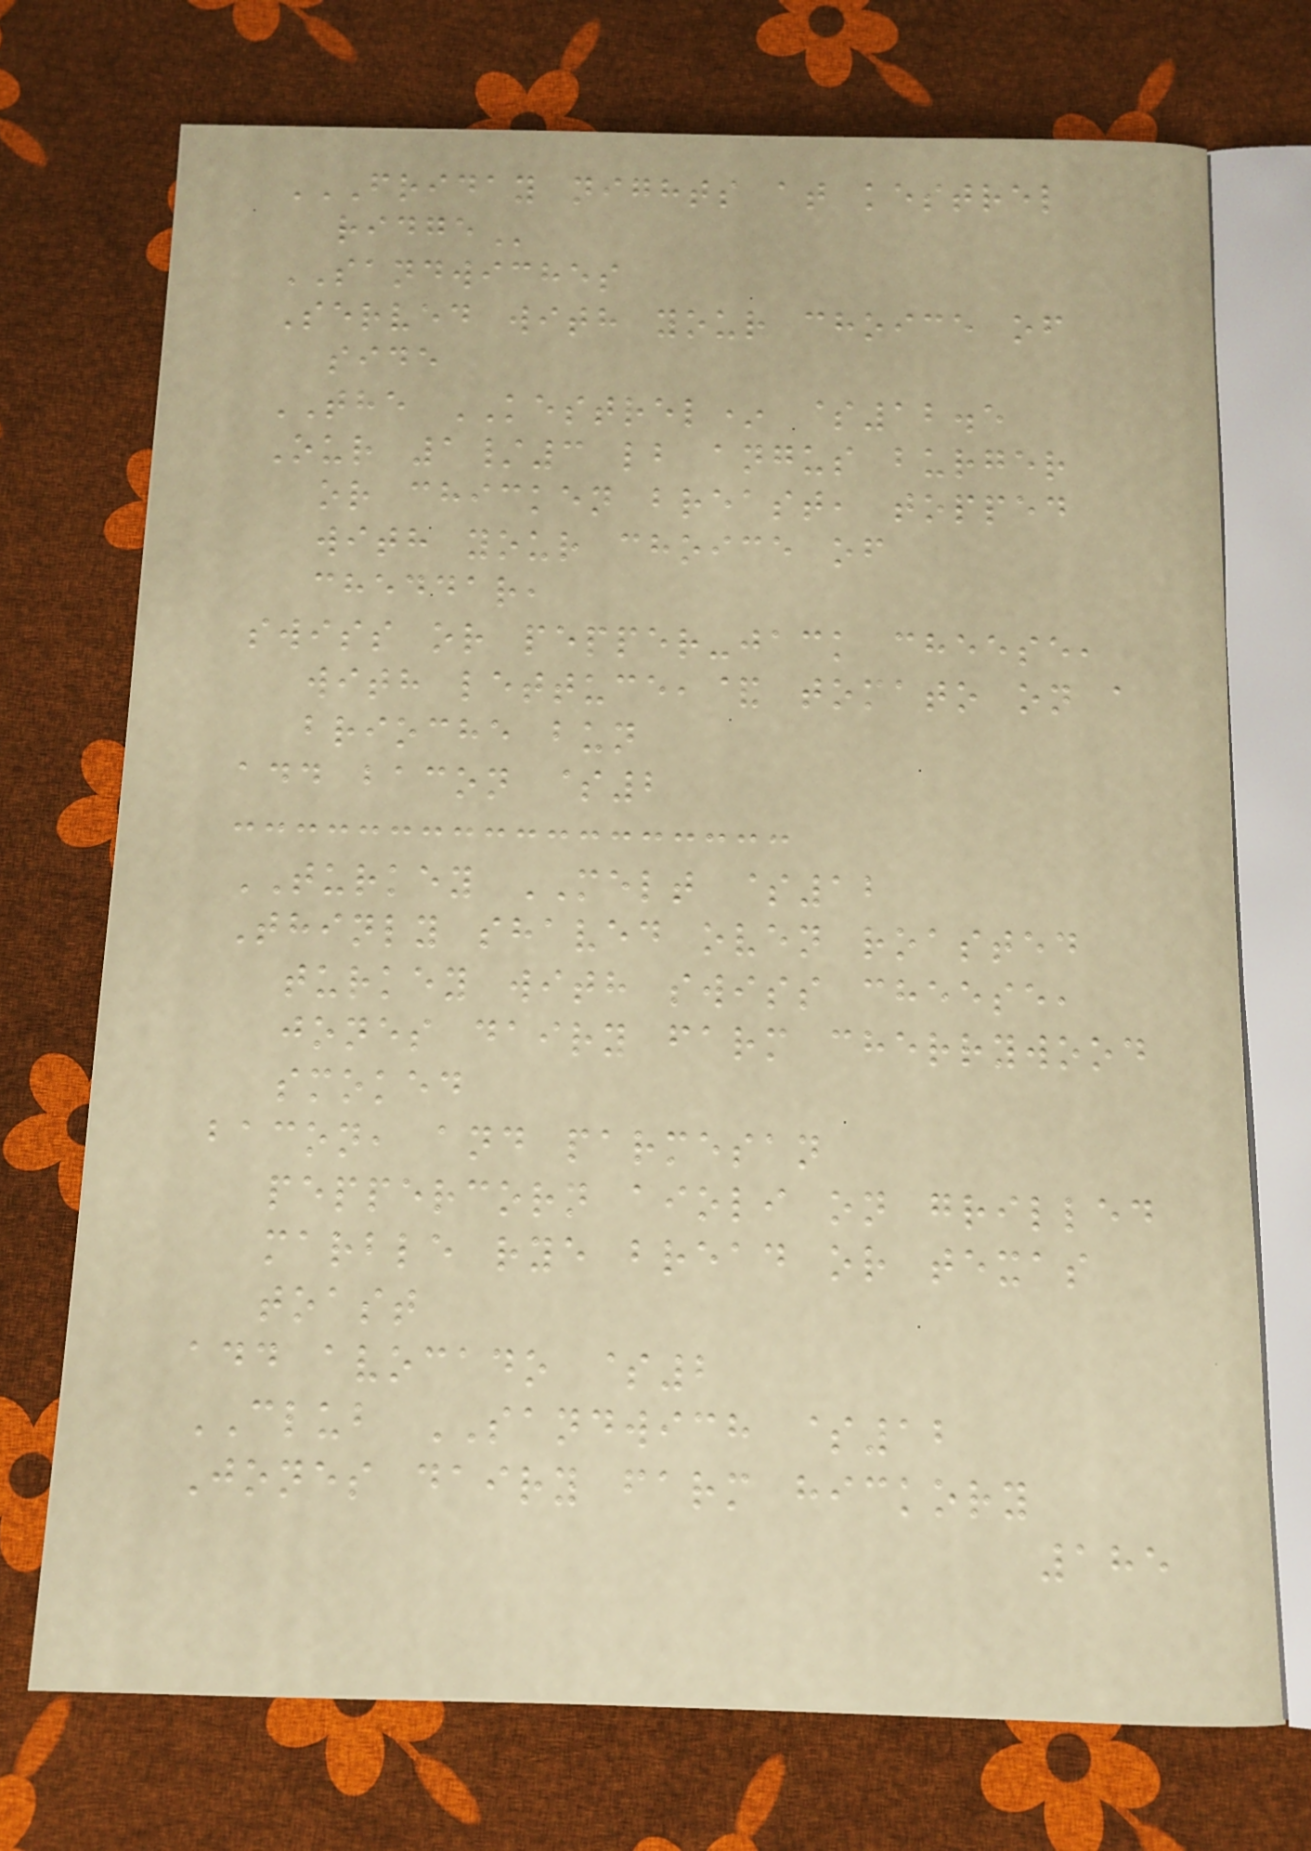FRIDAY NIGHTS AT KESTREL
RIDGE
SANDWICHES
Served with your choice of
side
THE KESTREL* $12.5
Our 1/3 lb angus burger
or chicken breast, topped
with your choice of
cheddar,
swiss or pepper-jack cheese,
with lettuce,& tomato on a
brioche bun
add bacon $2
TURKEY MELT $12
Thinly shaved oven roasted
turkey with swiss cheese,
jones dairy farm cherrywood
smoked
bacon, and parmesan
peppercorn aioli on grilled
marble rye bread or texas
toast
add avocado $2
CLUB SANDWICH $12
Jones dairy farm hickory
185
